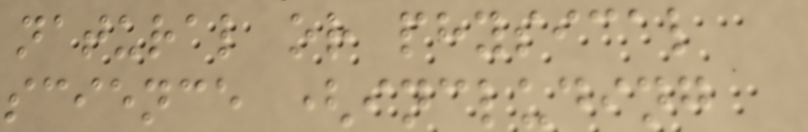natural or physical
science (including
